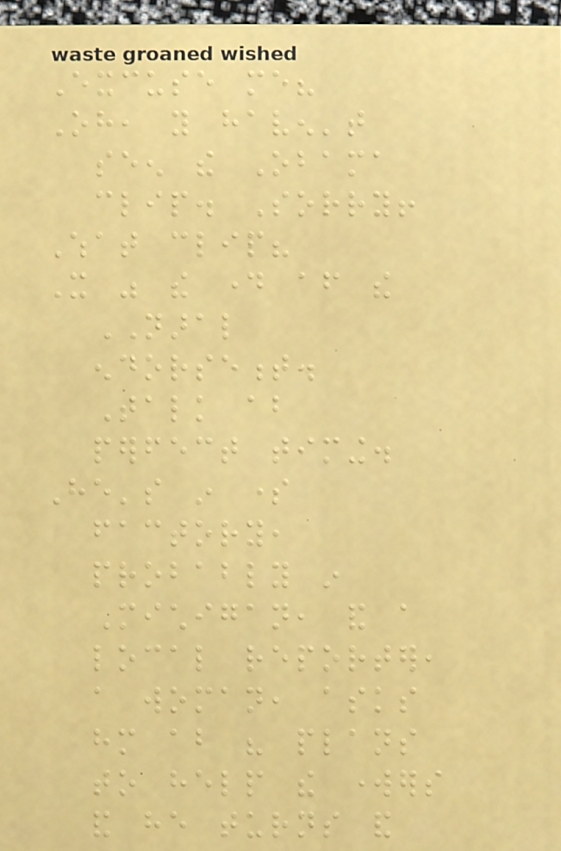Excuse me?
Oh, you haven't
seen the Obama
clip. Sorry!
What clip?
It was the day after the
NARAL
endorsement.
Talk about
perfect timing.
He's in some
factory,
probably in
Michigan, and a
local reporter,
a woman, asks
him about his plans
to help the workers
and he turns and
